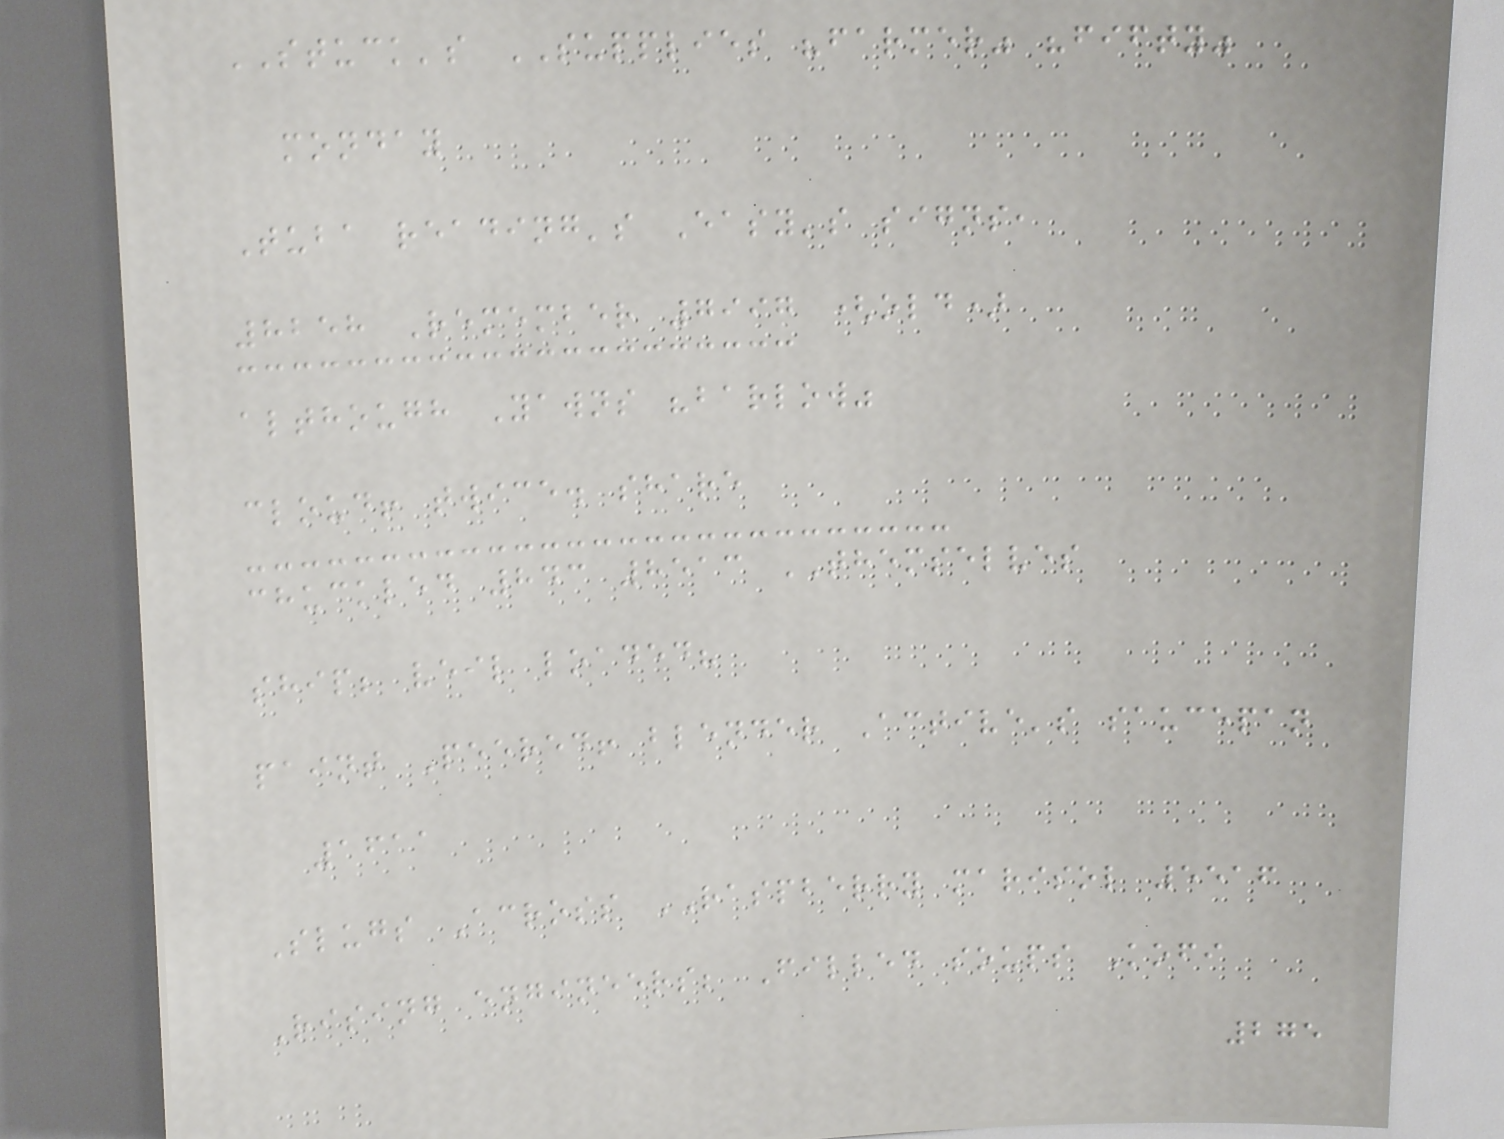STUCK's SUPPLIES "farmer" "fifty"
monday
Tuba reading's Easy's signs,
8258 Remember 7997 (old)
although Yawns "barlow"
cloud! twice. share
chuckled 843 8513 THEMSELVES
ship; veil loaded?
paint Peered! blender Active's saucepan
1611
Slugs Across RASPBERRY marisol 5516
Rising engineers; Filled soups Kofi
275
